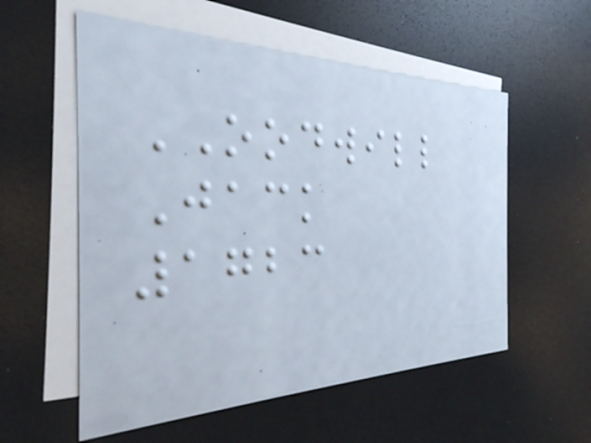OODWILL
Jack
1723
